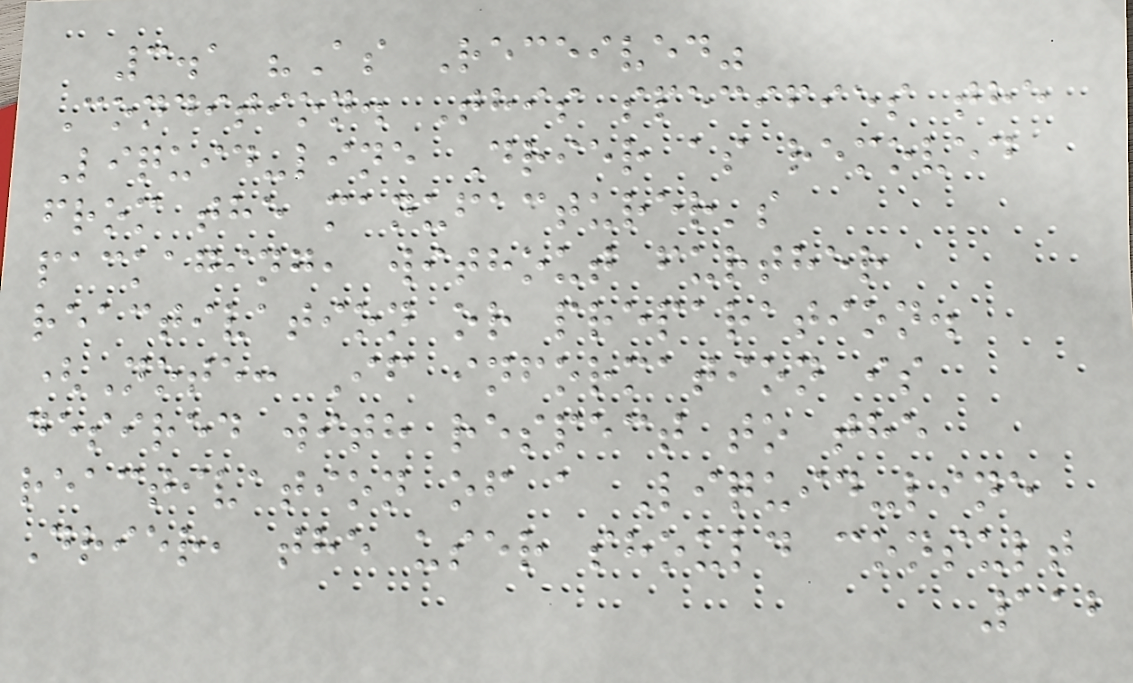3.1 "As Received"
Condition. This specifies the
Liquid-line Drier as removed
from the manufacturer's
packaging, without further
reactivation or preparation.
(Note: If information is
desired with respect to the
reactivation of a Liquid-line
Drier, the user should consult
112
